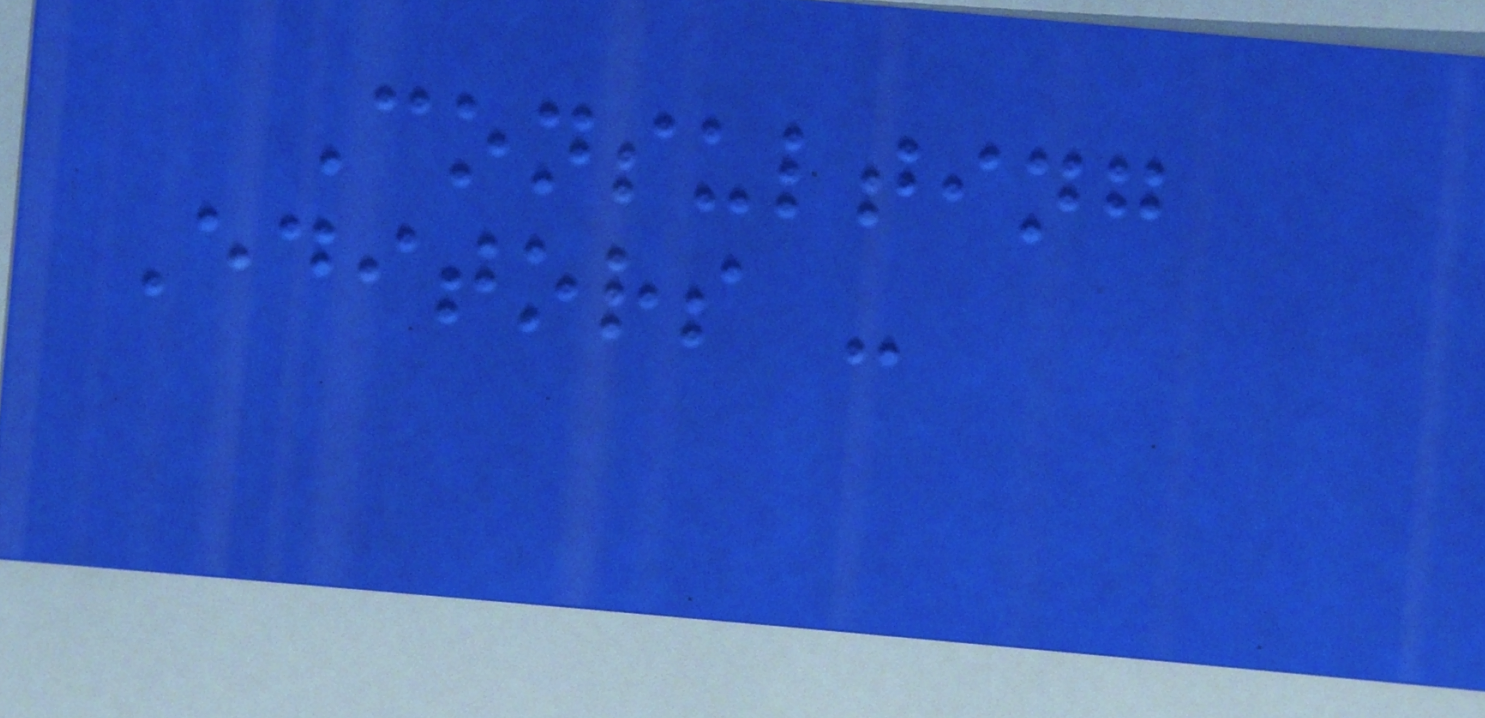Consulting
Editors -
